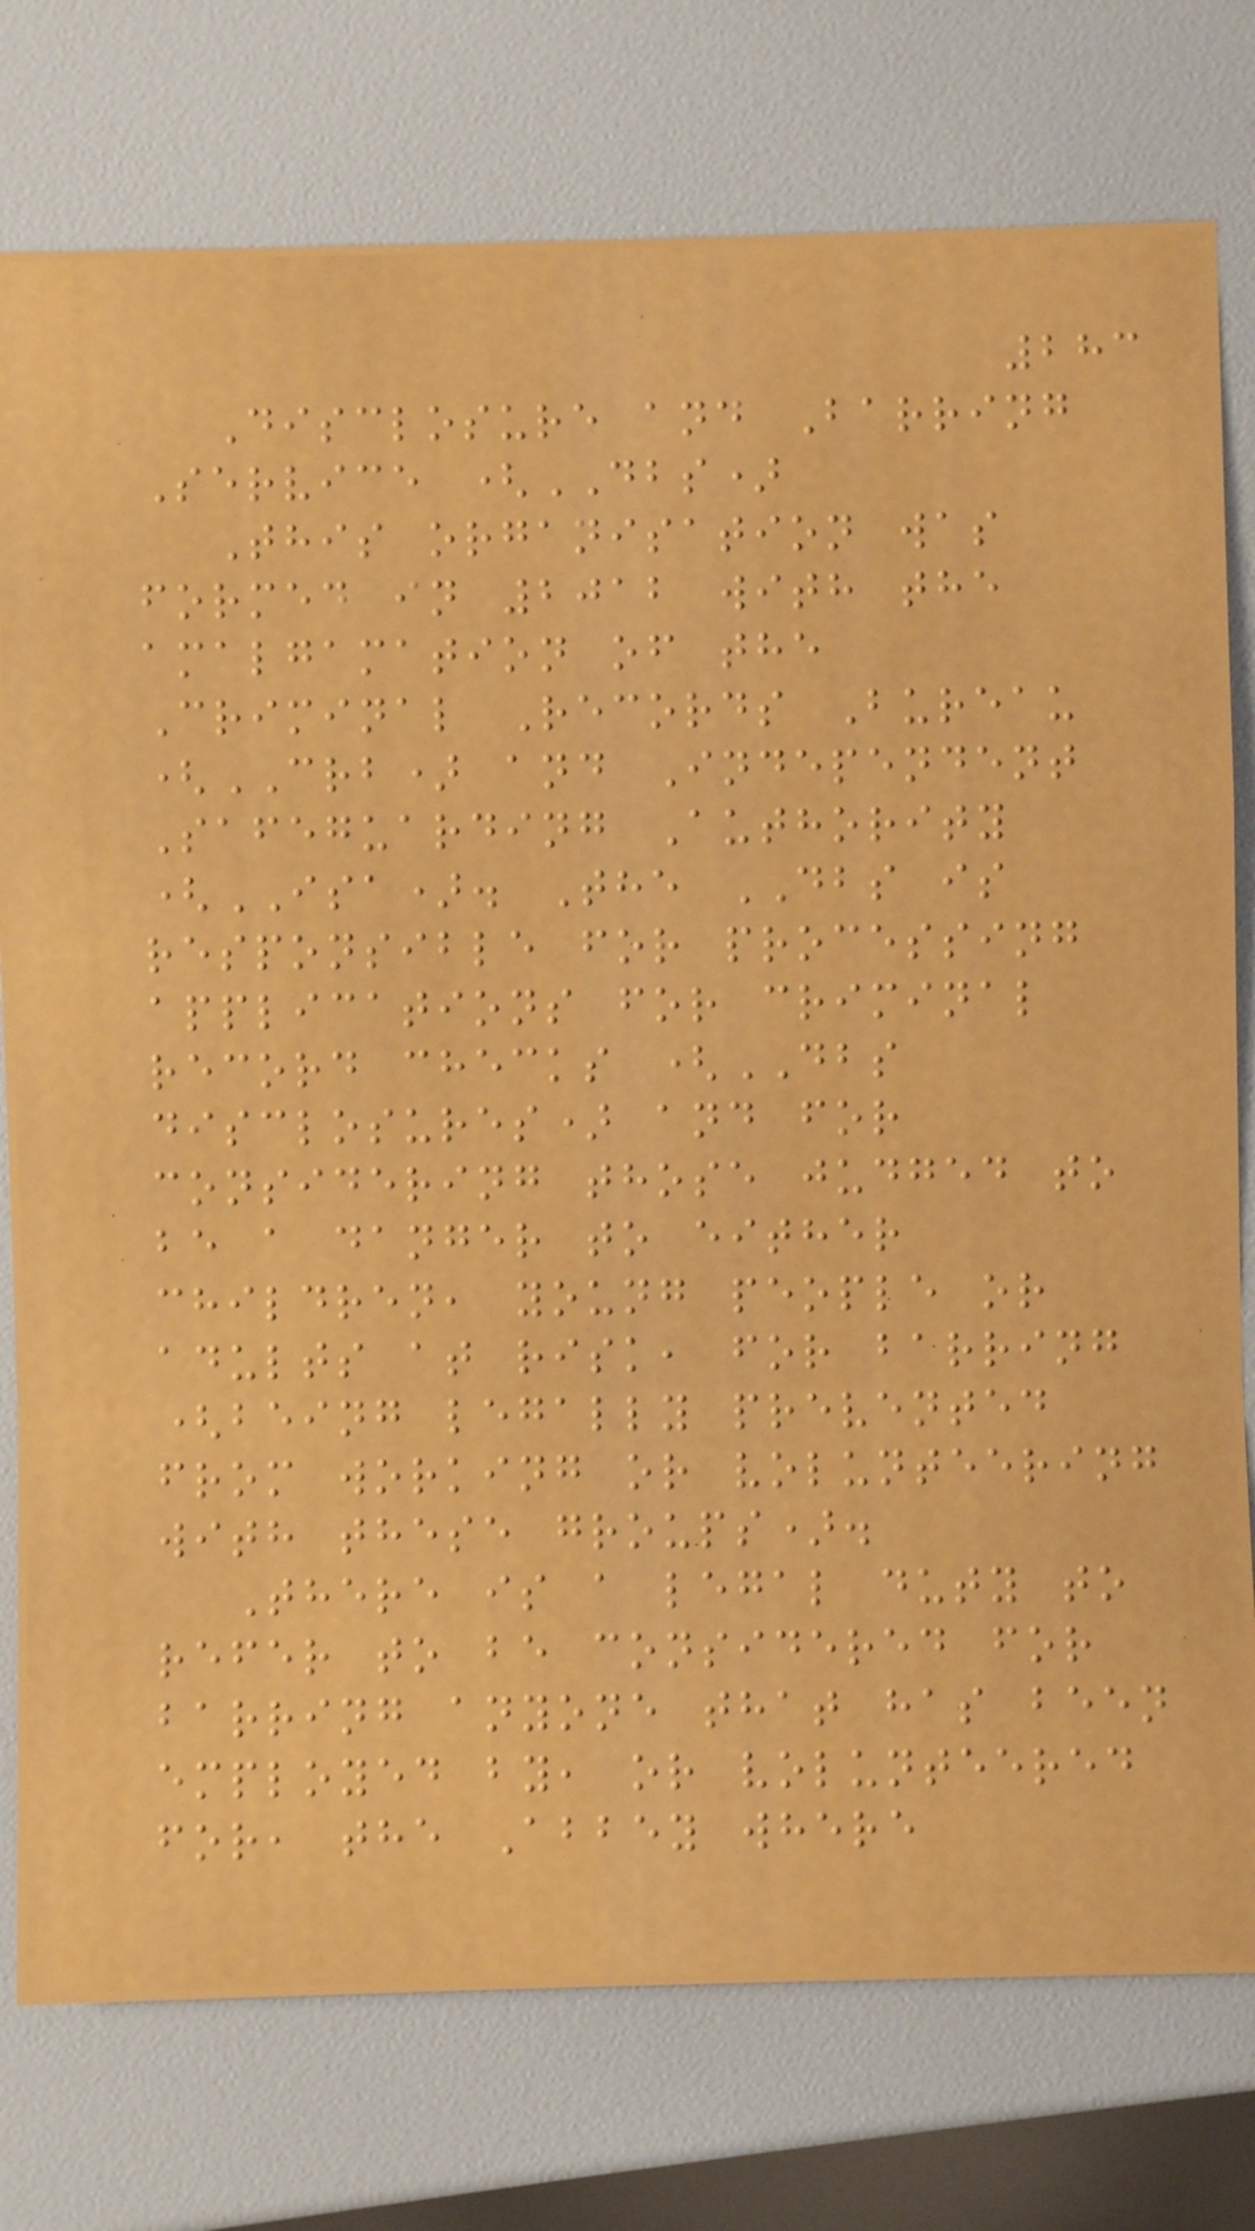283
Disclosure and Barring
Service (DBS)
This organisation was
formed in 2012 with the
amalgamation of the
Criminal Records Bureau
(CRB) and Independent
Safeguarding Authority
(ISA). The DBS is
responsible for processing
applications for criminal
record checks (DBS
disclosures) and for
considering those judged to
be a danger to either
children, young people or
adults at risk, for barring
(being legally prevented
from working or volunteering
with these groups).
There is a legal duty to
refer to be considered for
barring anyone that has been
employed by, or volunteered
for, the Abbey where
